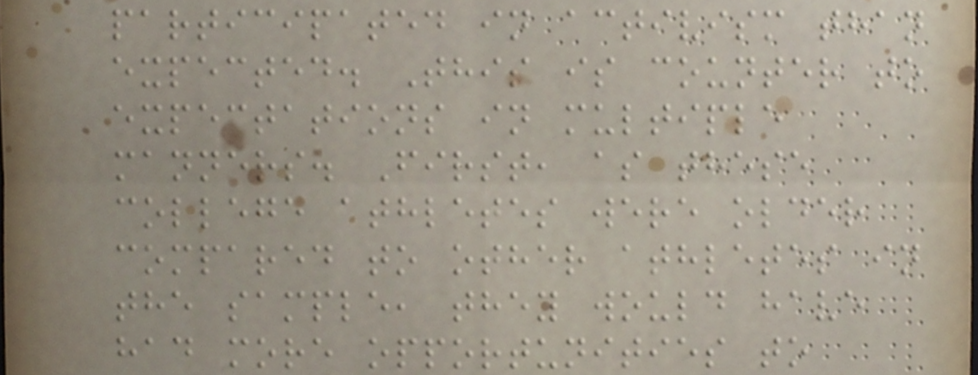participated in activism than
expected. This is counter to
expectations in multiple
manners. First, as these
college athletes were older
compared to other athletes in
the sample, they would have
had more opportunities to
